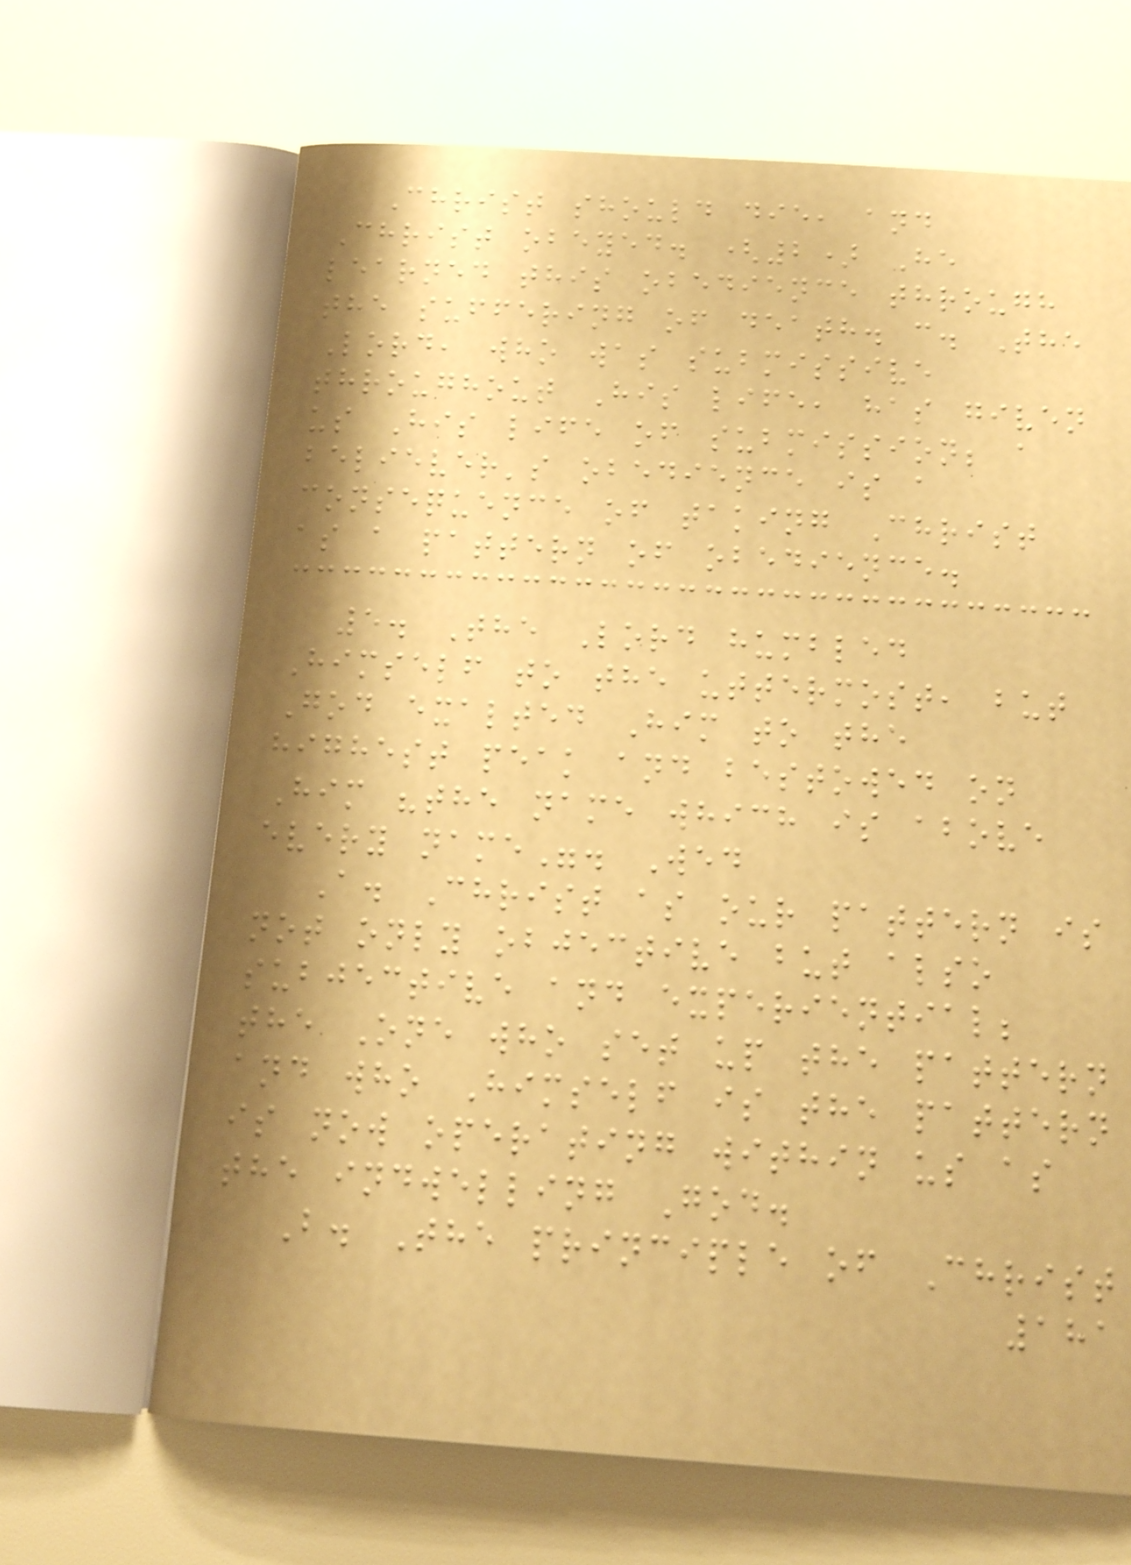Christ should die, and
Christ obeyed. (2) He
learned this obedience through
the suffering of death. c. The
Lord, who was submissive
throughout His life, has given
us His life of submission; a
believer's obedience is a
consequence of taking Christ
as a pattern of obedience.
5. The Lord humbled
Himself to the uttermost, but
God exalted Him to the
highest peak and bestowed on
Him "the name which is above
every name". Wed
A. Christ as our pattern is
not only objective but also
subjective and experiential;
the One who set up the pattern
and who Himself is the pattern
is now operating within us as
the indwelling God.
B. The principle of Christ
181
